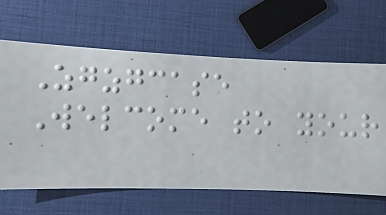Zgzgcase
Welcome to your
